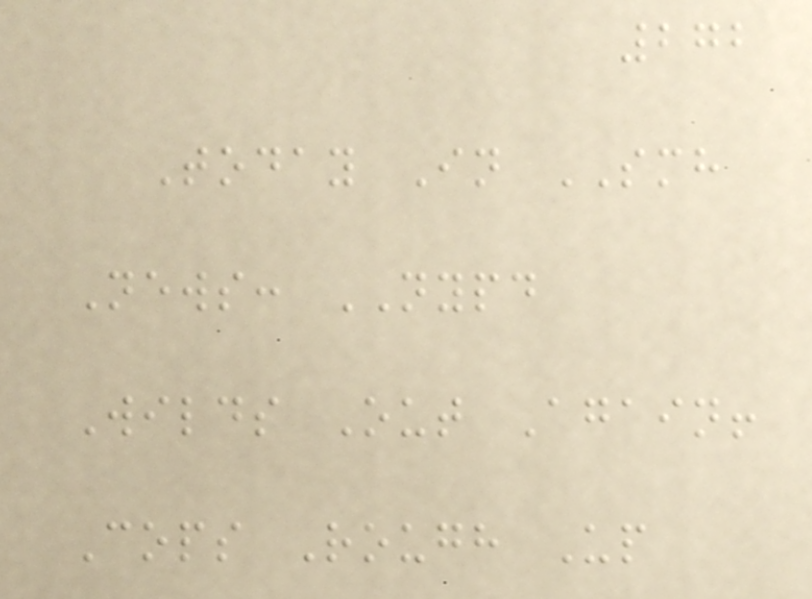272
Today In SMH
News: NYPD
Wilds Out Again!
Cops Rough Up
